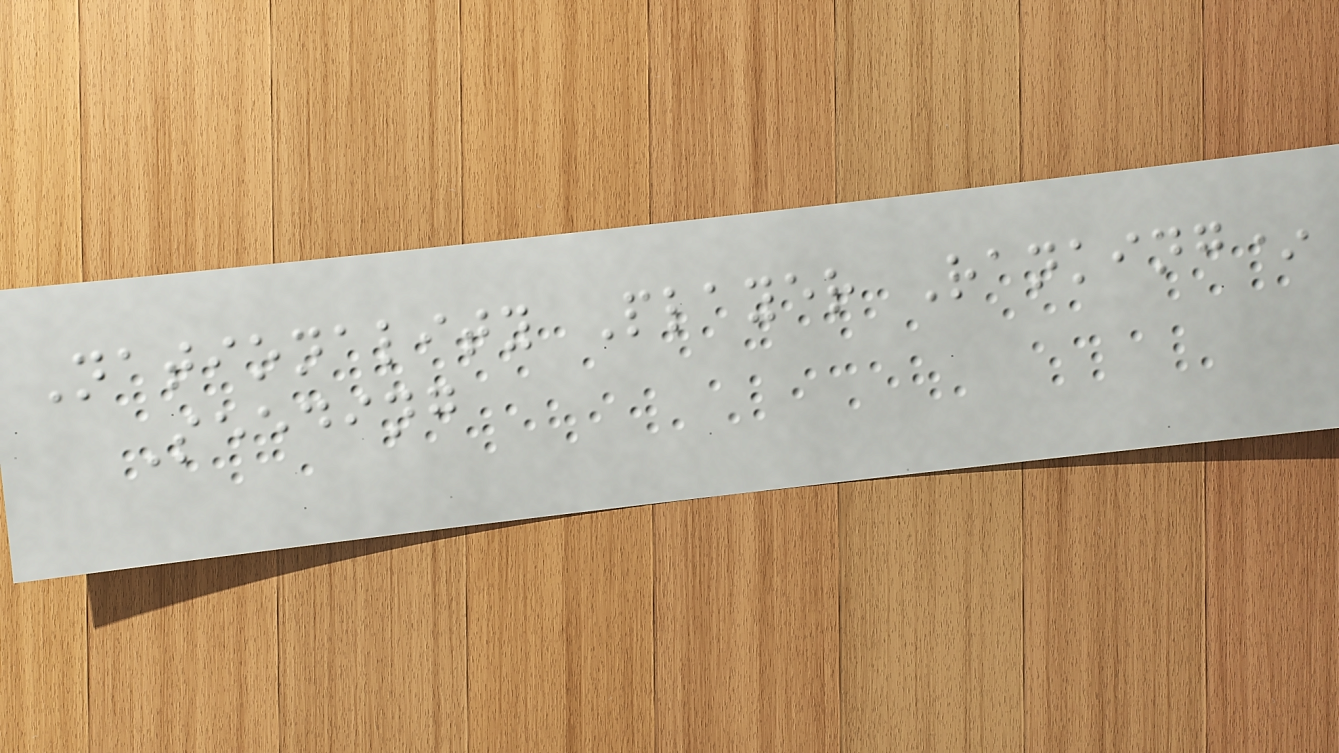Nationality Player Ranking*
Seeding
